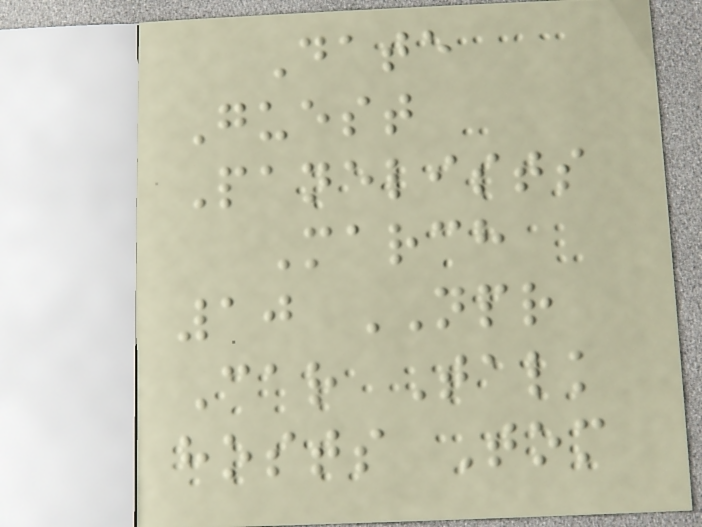Date
Guest
Panelists
March
10 NPR
Car Talk
hosts Tom
